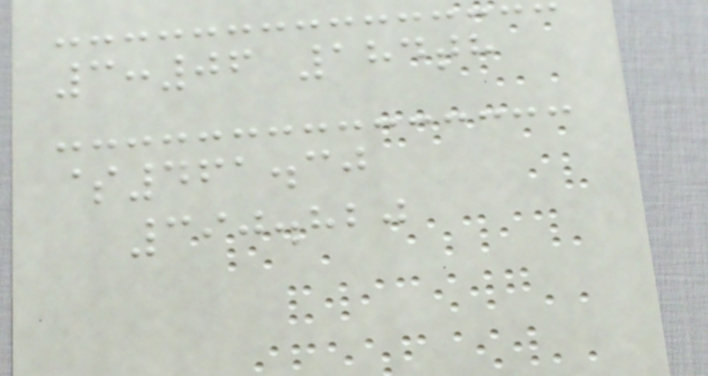3:06 184th
$461.30
390.820
